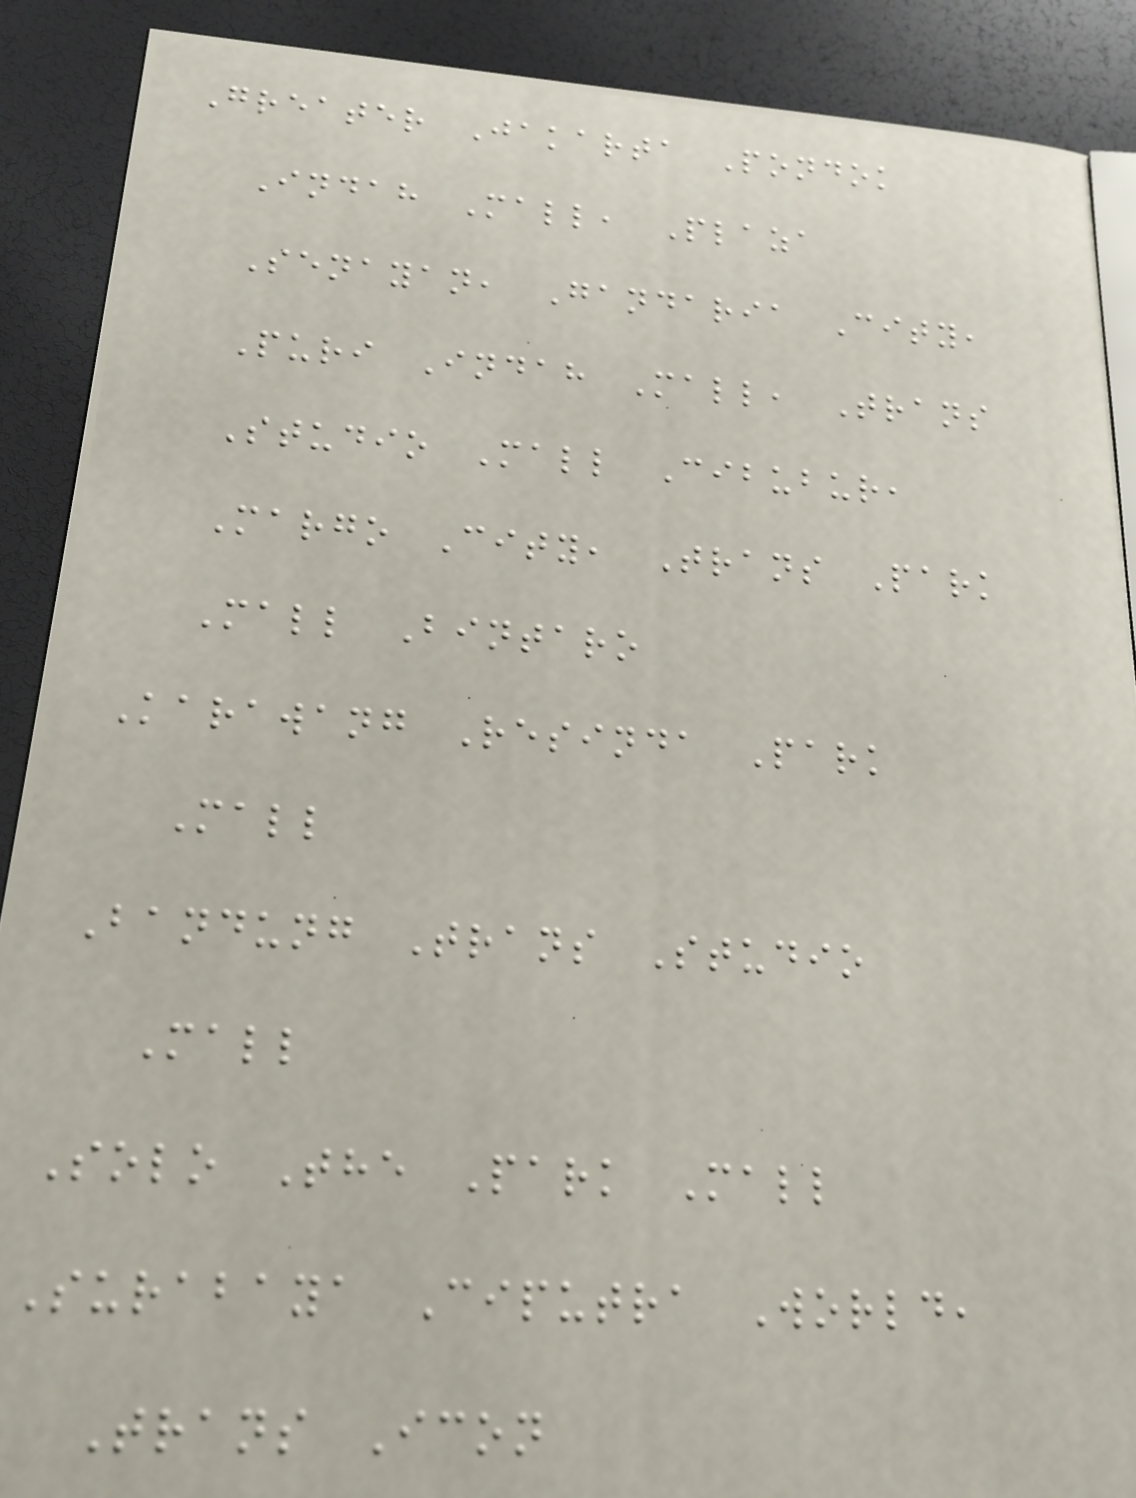Greater Jakarta Pondok
Indah Mall, Plaza
Senayan, Gandaria City,
Puri Indah Mall, Trans
Studio Mall Cibubur,
Margo City, Trans Park
Mall Bintaro
Karawang Resinda Park
Mall
Bandung Trans Studio
Mall
Solo The Park Mall
Surabaya Ciputra World,
Trans Icon
